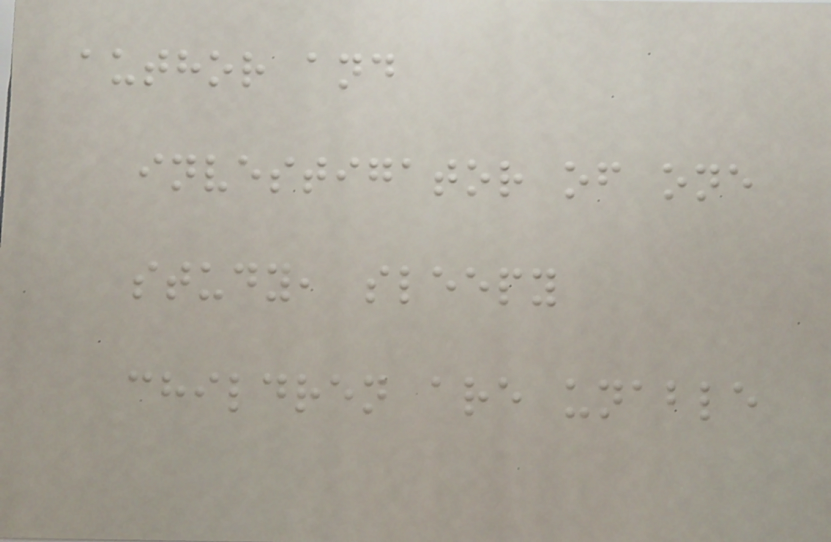author and
investigator of one
study, sleepy
children are unable
